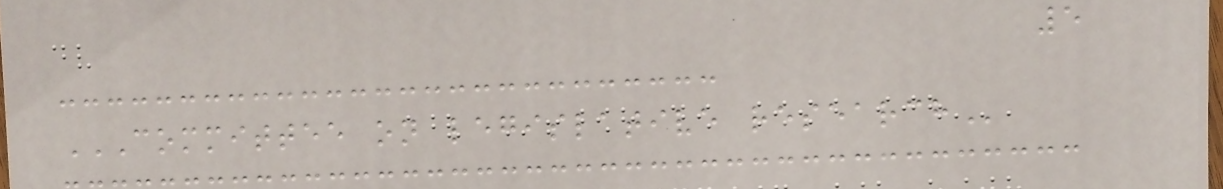5
COMMITTEE ON LEGISLATIVE RESEARCH
